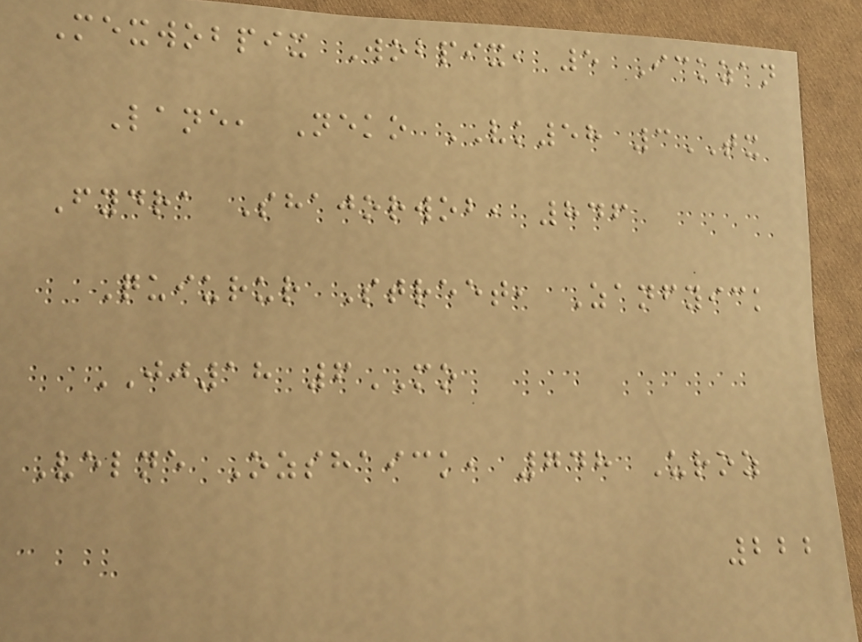Mexwobpix Wobpix, 5 Ickzan
Lane, Neko VK58 3TX
Fydra Shajorwob, 846
Quiurur Street, Zanfyick
JJ18 6MO
Velne Ozshaick, 748 Uroz
222
